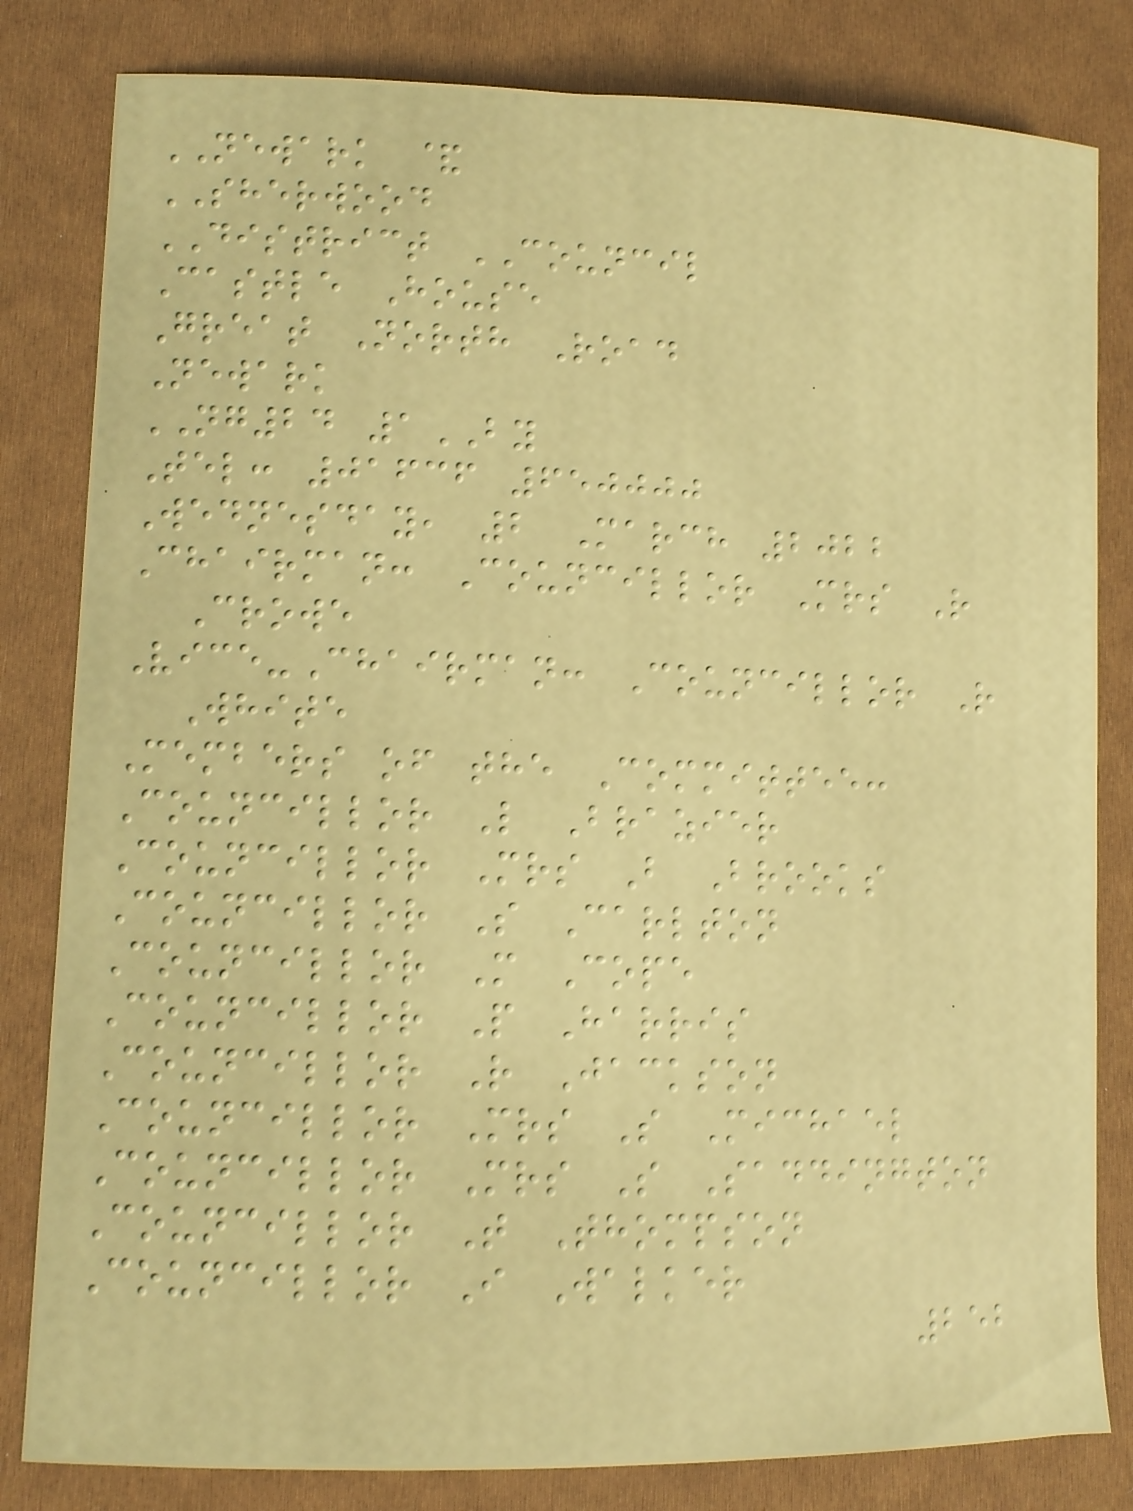NEWARK &
SHERWOOD
DISTRICT COUNCIL
Castle House
Great North Road
Newark
NG24 1BY
Tel: 01636 650000
Wednesday, 2 March 2022
Chairman: Councillor Mrs R
Crowe
Vice-Chairman: Councillor R
White
Members of the Committee:
Councillor L Brazier
Councillor Mrs B Brooks
Councillor S Carlton
Councillor M Cope
Councillor P Harris
Councillor R Jackson
Councillor Mrs S Michael
Councillor Mrs S Saddington
Councillor T Thompson
Councillor I Walker
252
